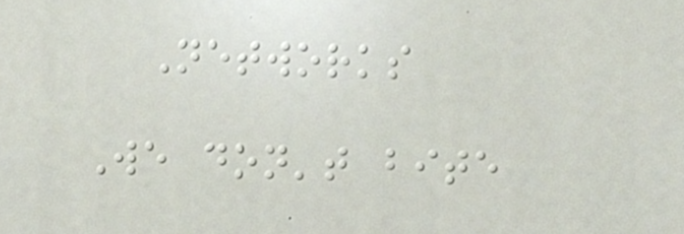Networks
We don't bite
